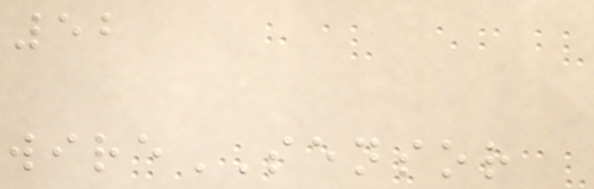52
wireSENSOR
